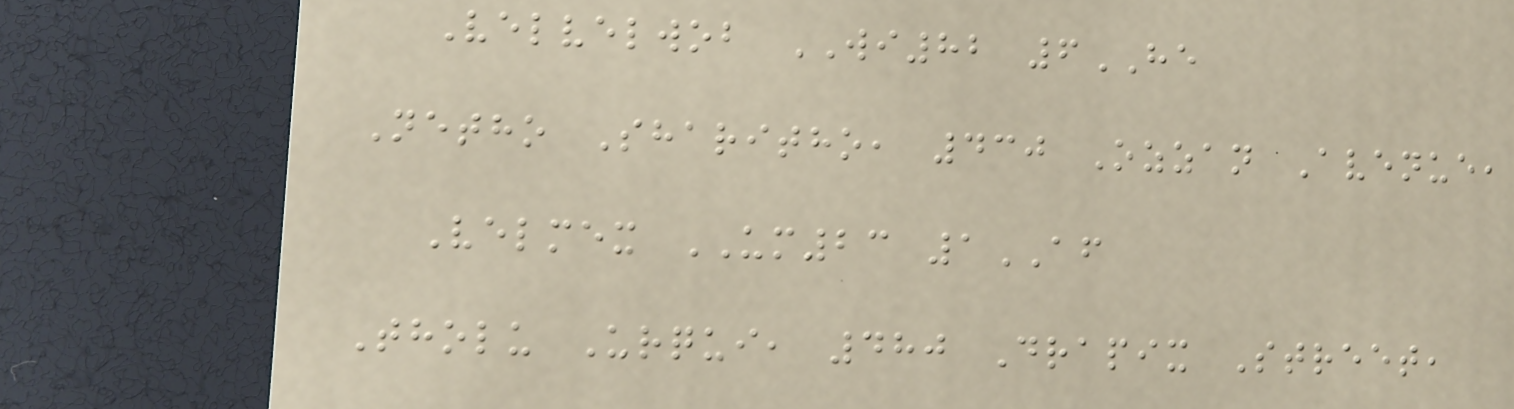Velvelwob WI82 6HE
Netho Sharitho, 430 Ozzan Avenue,
Velmex UM23 1AF
Tholu Urqui, 480 Drapix Street,
